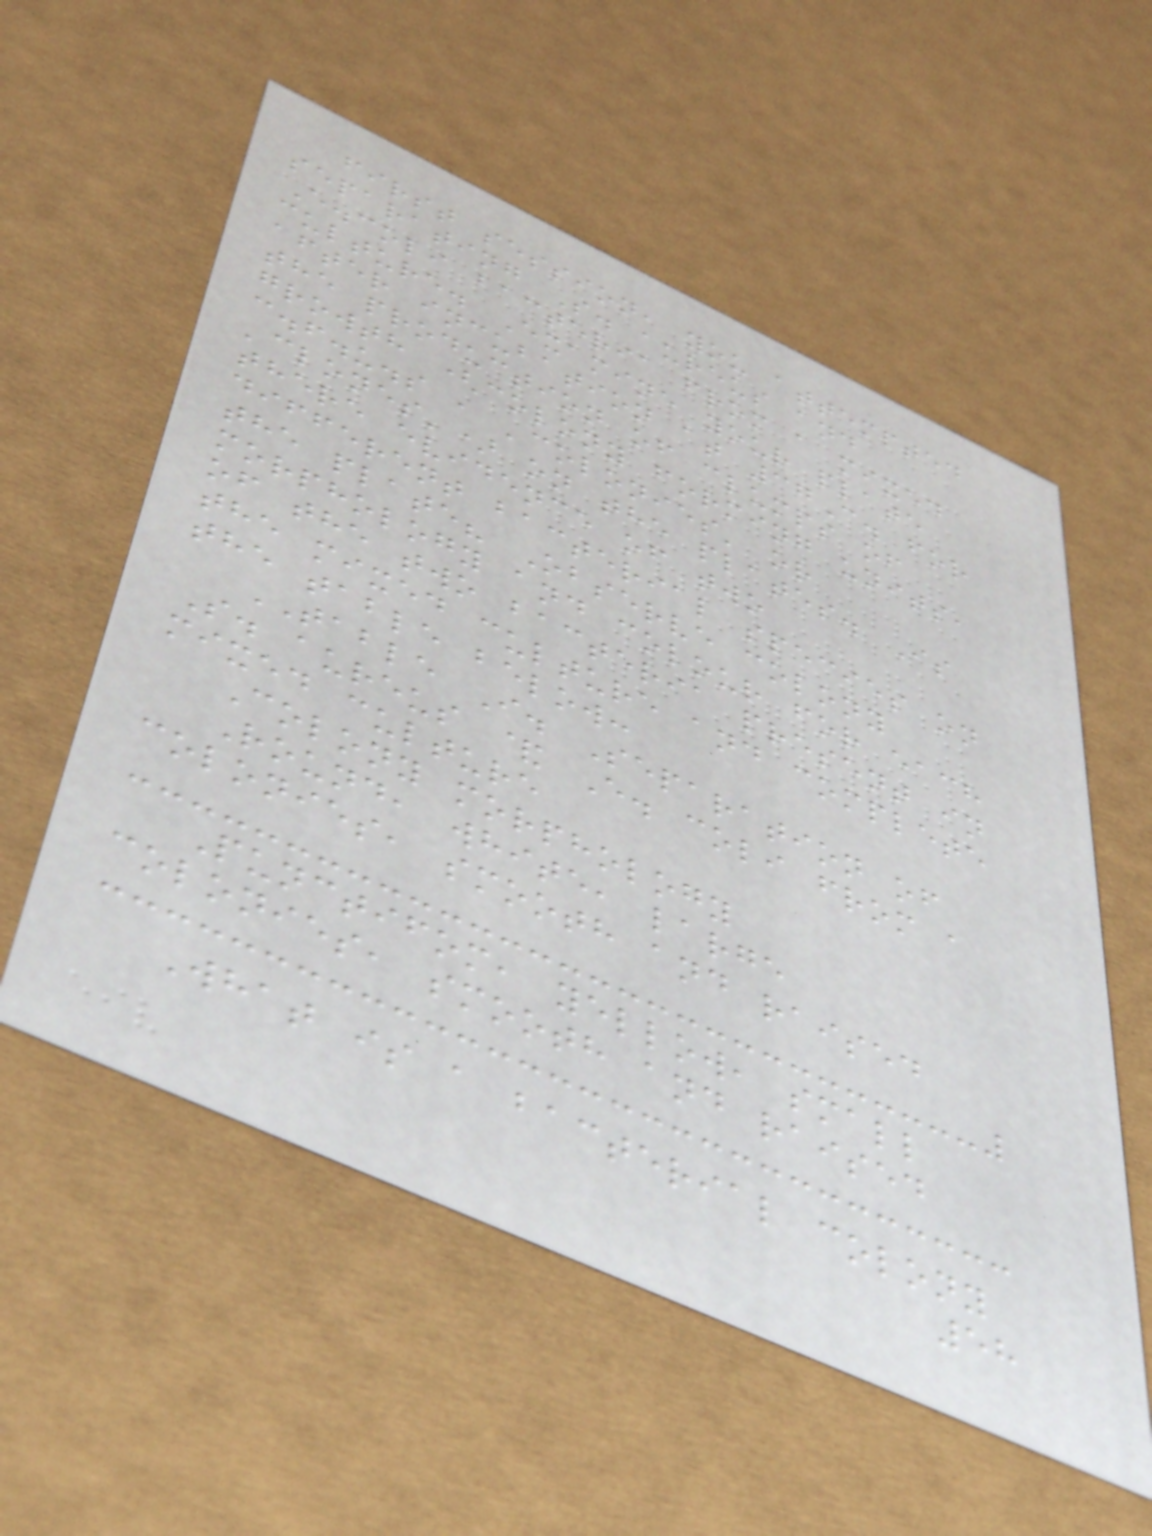first session, you attempted
separating S. aureus and
E.coli bacteria from a mixed
culture. Examine your plate
after incubation at 37C. for
the production of clumps of
growth (colony forming units,
c.f.u.s , 'colonies' or
'clones') on the plates. Is
there evidence of two
different bacterial species on
the plate? Observe colony
morphology and colour for each
of the two bacteria present in
the mixed culture and complete
the table below:
TABLE I. Separation of
S. aureus & E. coli from a
mixed culture
Colony morphology
Round, white, large
colonies, smooth and raised
Punctifom, yellow, small
colonies, smooth and raised
What is a bacterial colony
58
